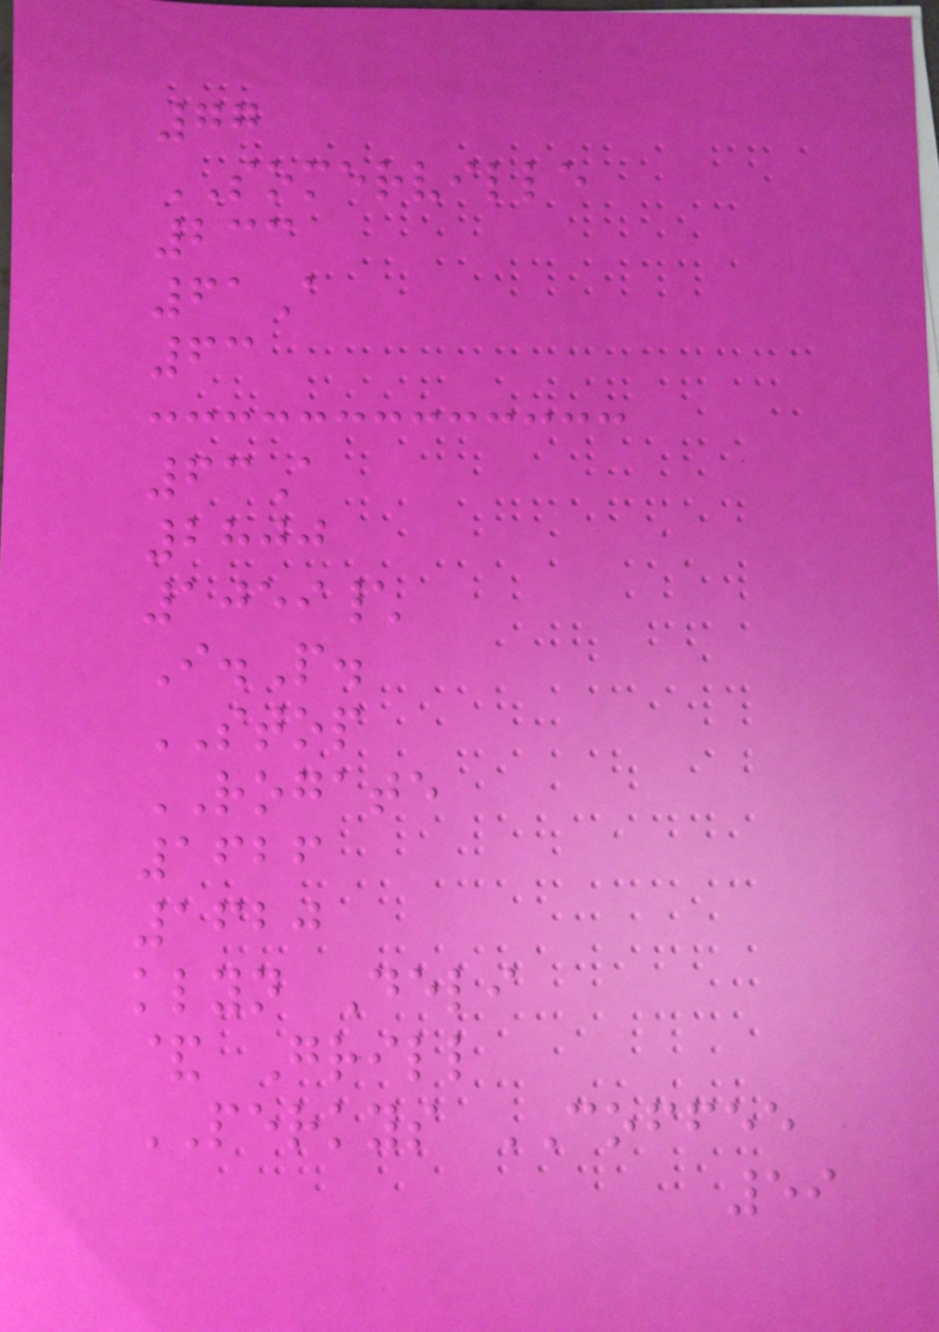77
SOMERVILLE
233
61A
63
63A
2800
1059\
I.P.
STOP
ROGATE
1626
1620
klyn Deli
& Grill
PERKYS COFFEE
59
